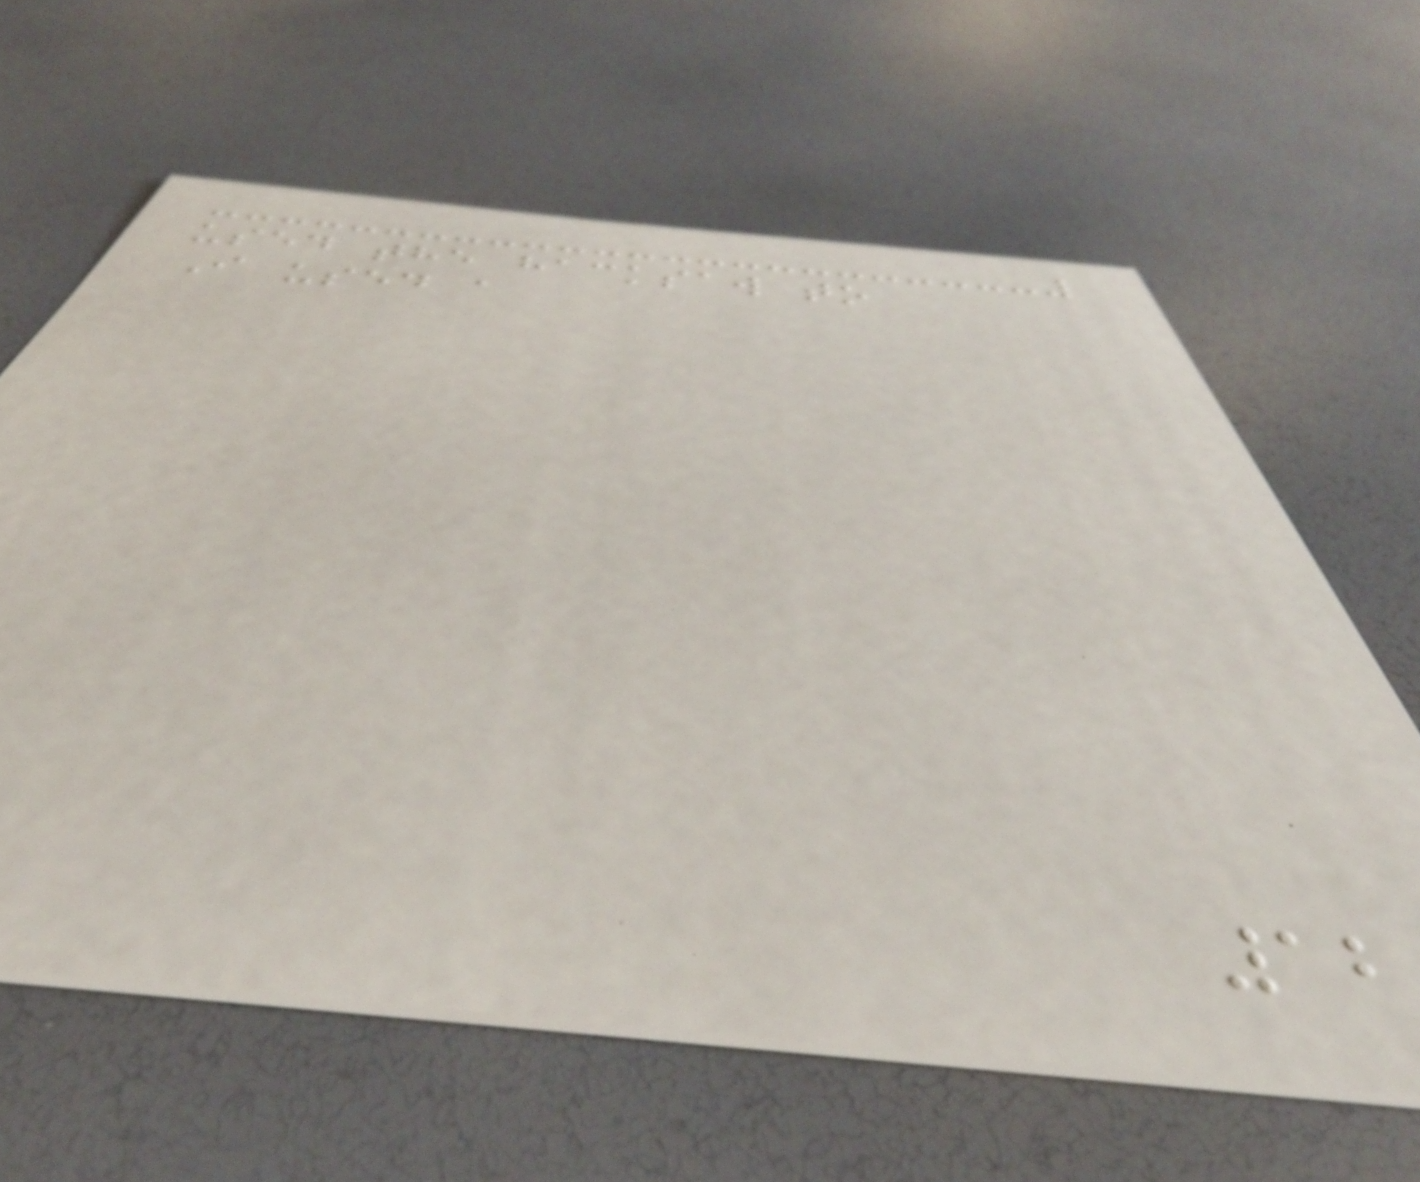used the hacksaw to
I used a
12
